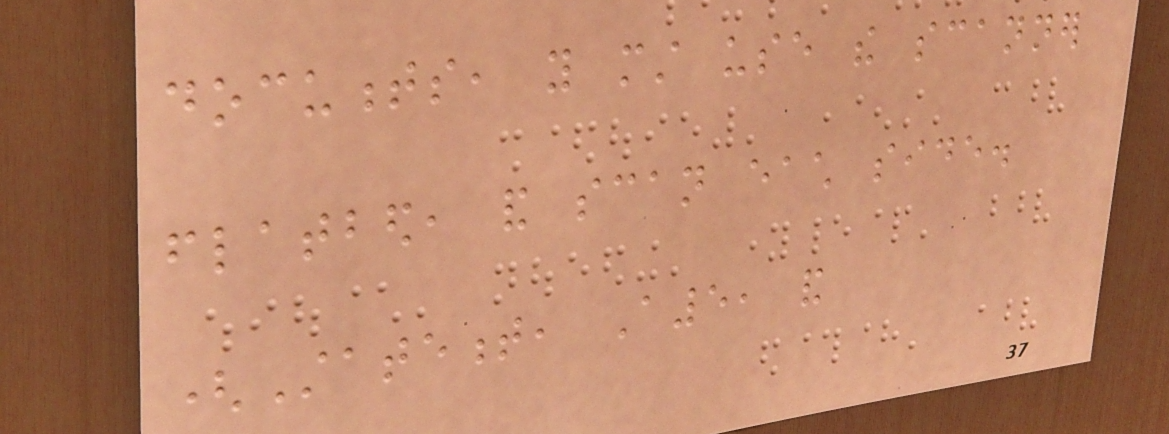documents, you must use the scanner
flatbed, and scan each side.
(Statement, A5, and
